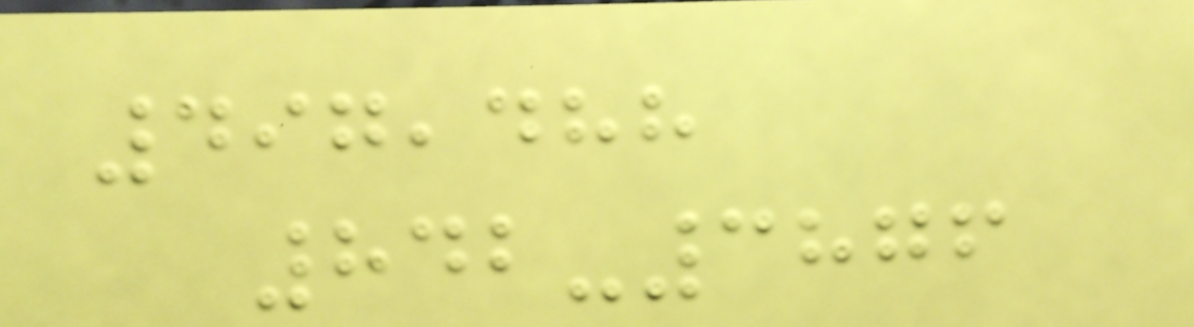497,488
842-3876
